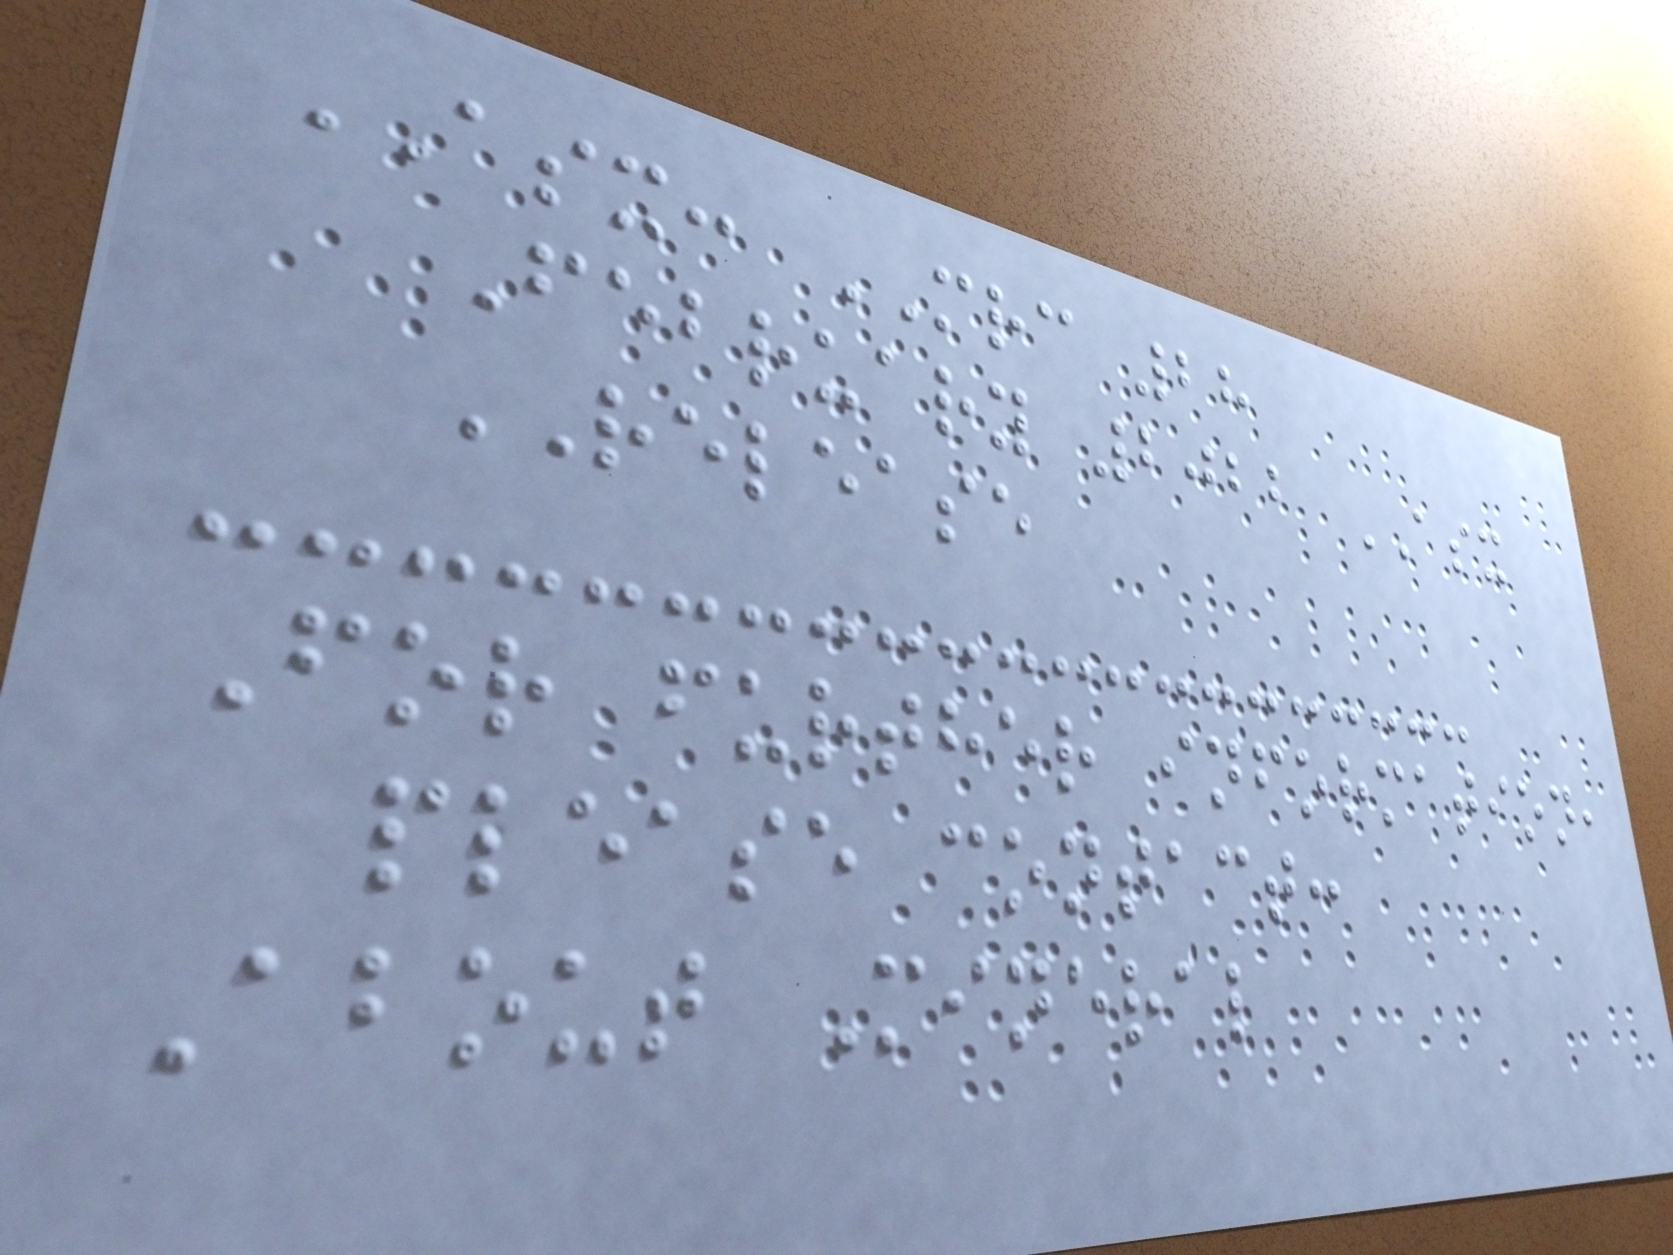ASX: MRC 28
February 2022 ASX
RELEASE
For further information,
please contact:
About Mineral
